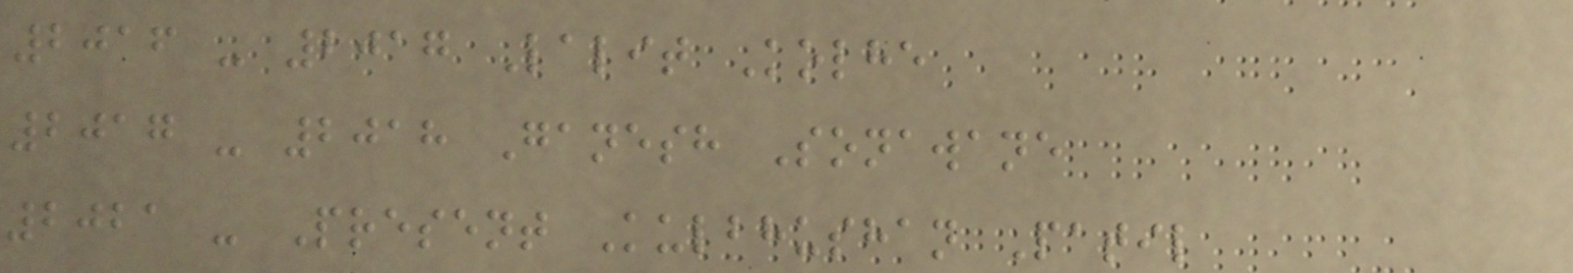2016 - 2017 Lalit Kolhe
2017 - 2018 Ganesh Sonawane
2021 - Present Kulbhushan Patil
